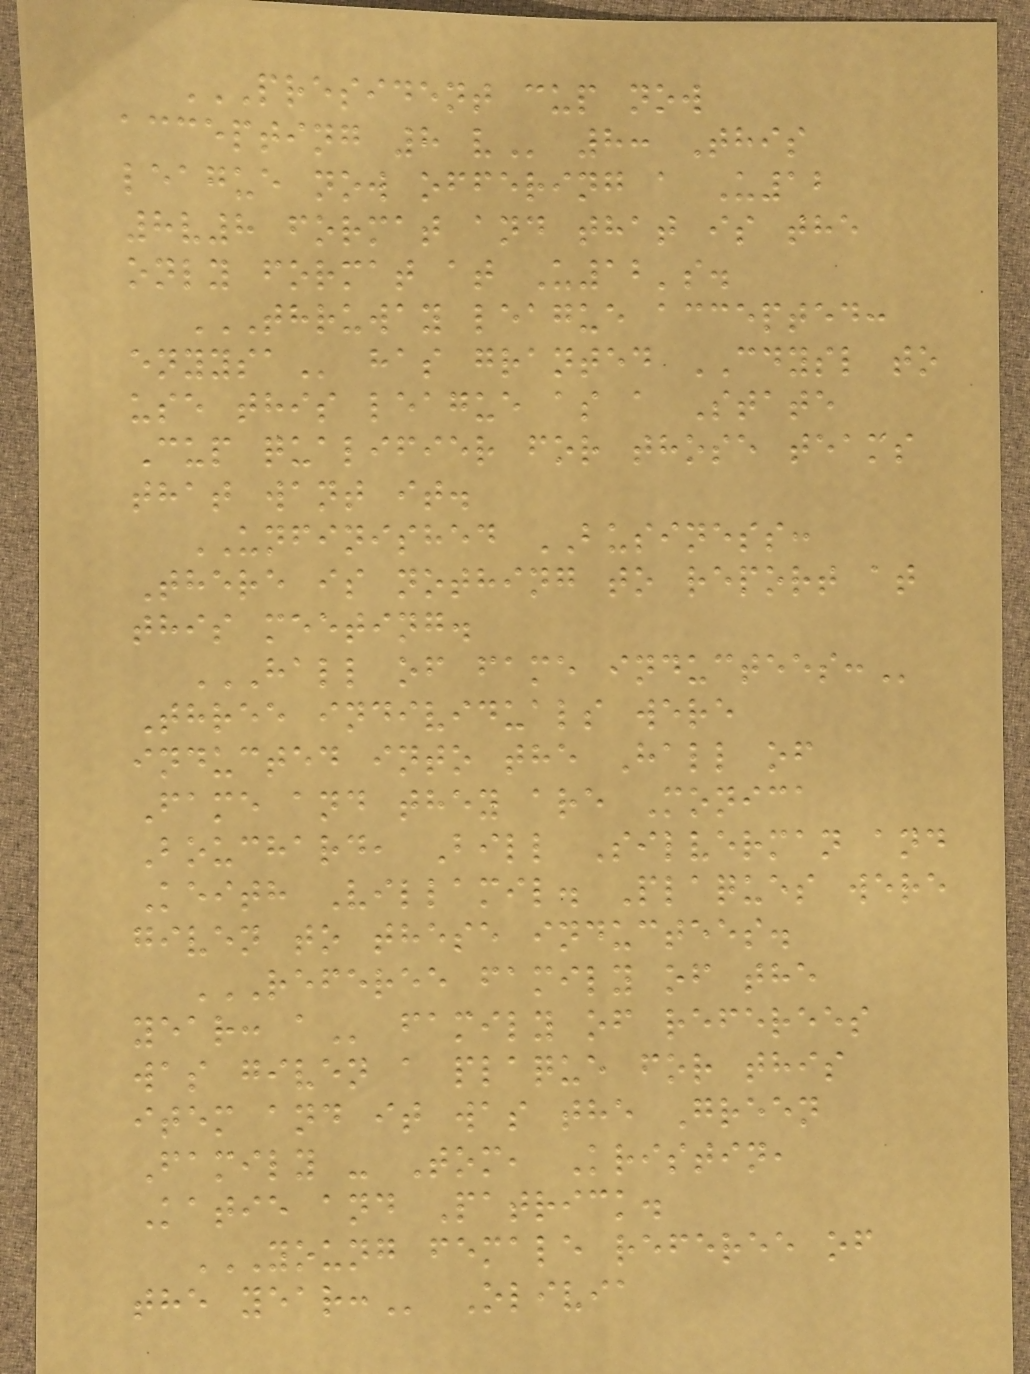PRESIDENT CUP NOW
ACCEPTING 8 V 8: This
league now offering a U12
8v8 format and that is the
only format at U12's.
THRUWAY LEAGUE ACCEPTED:
ENYYSA has granted CDYSL to
use this league as a State
Cup qualifier for those teams
that want it.
UNFINISHED BUSINESS:
There is nothing to report at
this meeting.
HALL OF FAME INDUCTEES:
Three individuals were
inducted into the Hall of
Fame and they are Monica
Bouchard, Bill Silverman and
Keith Villamil. Plaques were
given to these inductees.
REFEREE FAMILY OF THE
YEAR: A family of referees
was given a plaque for this
item and it was the Green
Family - Tom, Kristin,
Katie and Patrick.
YOUNG FEMALE REFEREE OF
THE YEAR: Olivia
